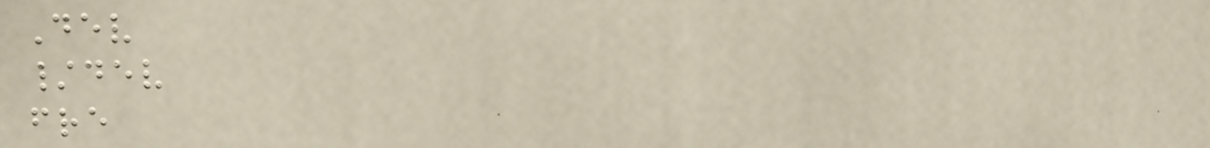Dev
/dev
fre
